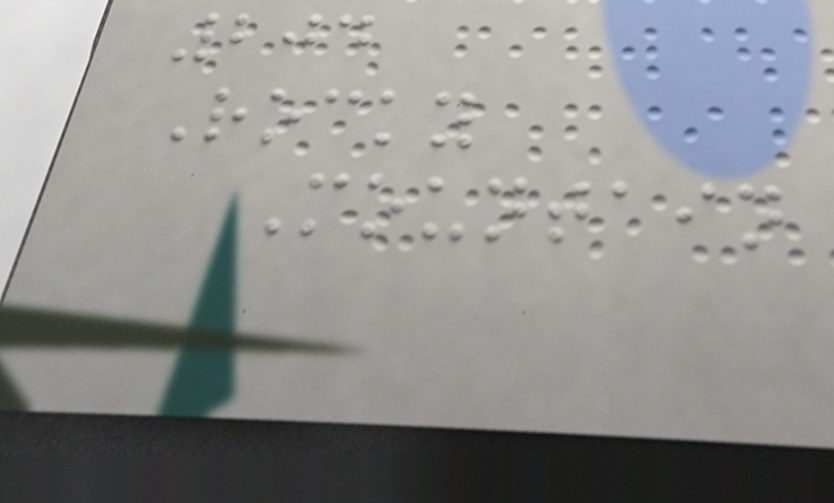204
Rocky
Mountain
